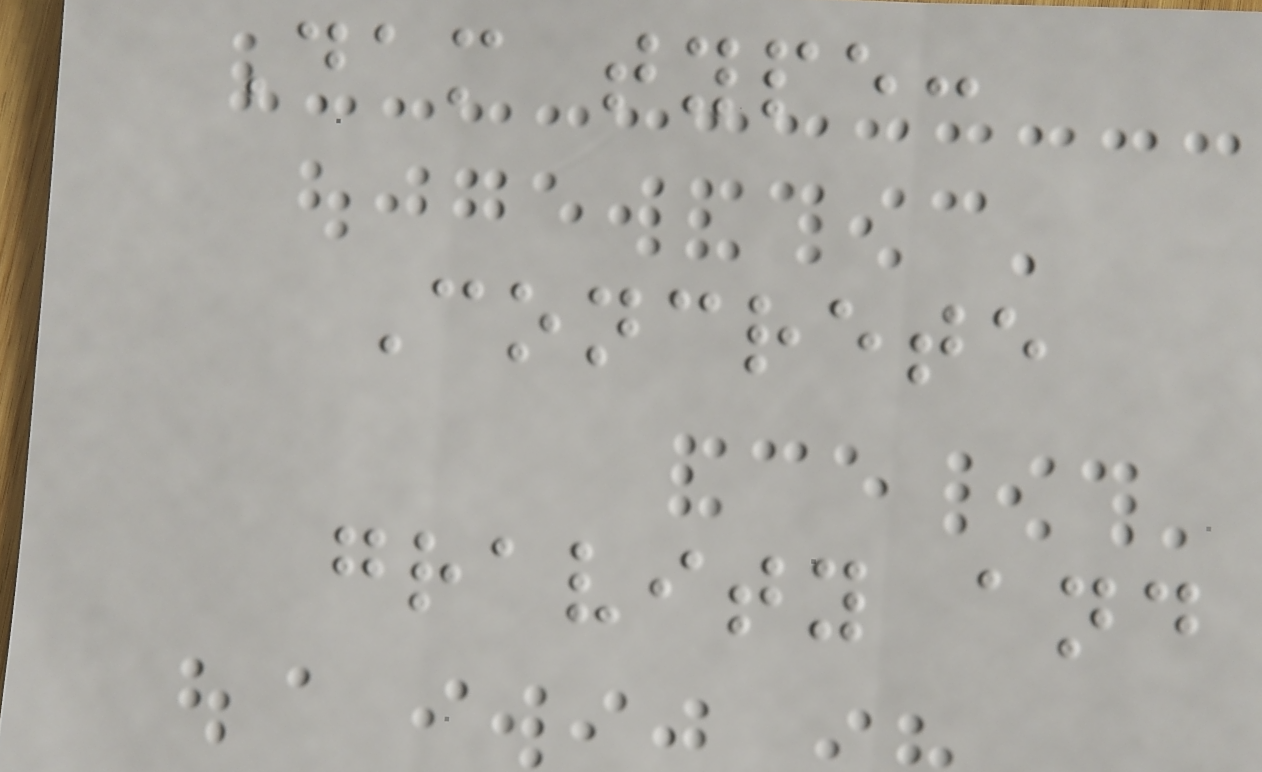Dam type:
Concrete
gravity and
